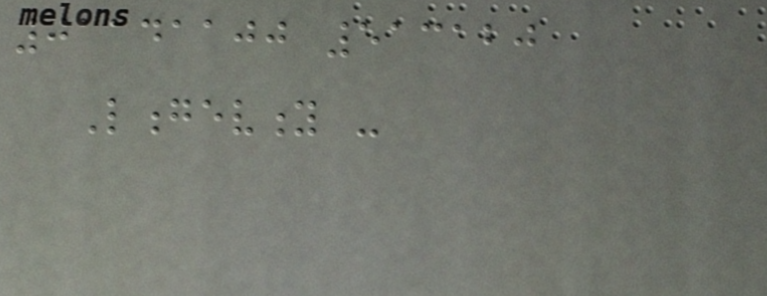01141100 513120
Longevity -
